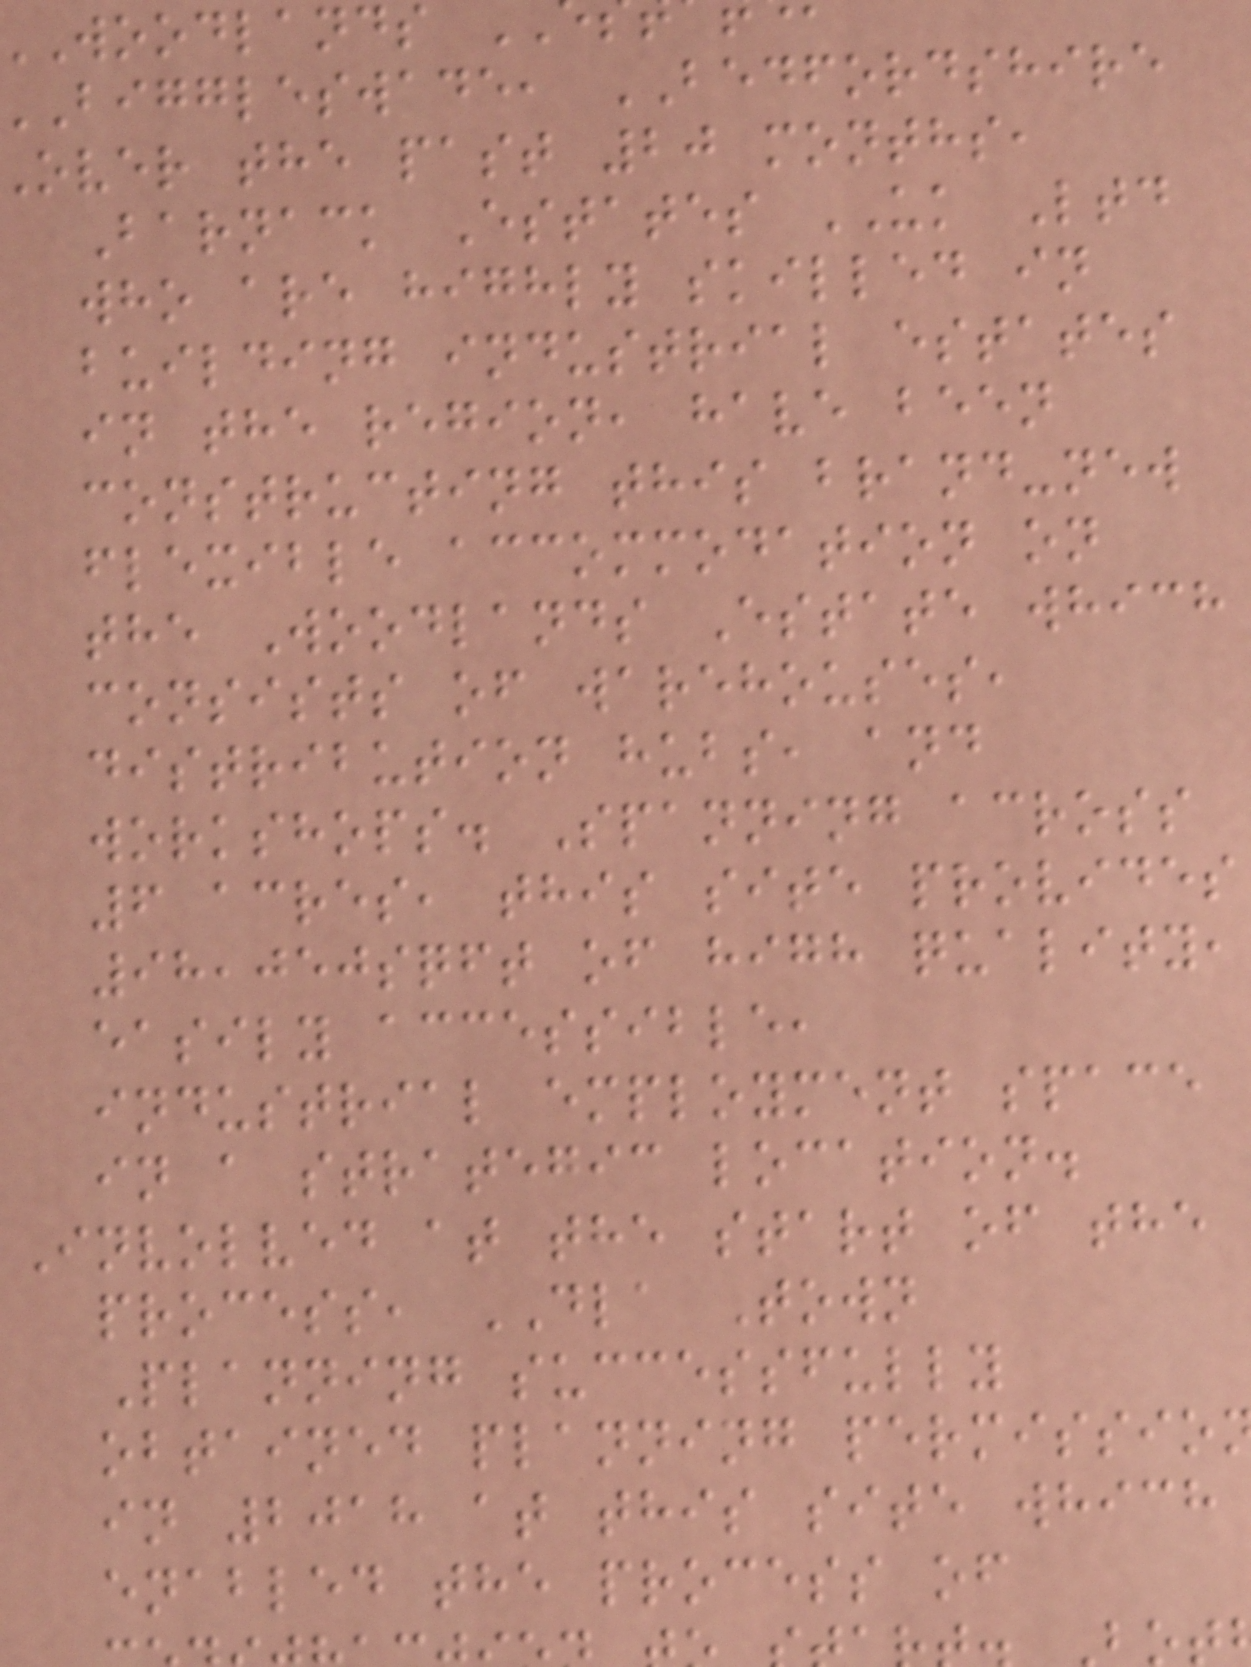woodlands
biggleswade, BEDFORDSHIRE
over the past 20 months,
Barnack Estates UK Ltd
who are highly skilled in
building industrial estates
in the region, have been
constructing this brand-new
flexible accommodation on
the Woodlands Estate which
consists of warehouses,
distribution hubs, and
workshops. Spanning across
6 acres, this site provides
98,050sqft of high quality,
easily accessible,
industrial employment space
in a strategic location.
Involved at the start of the
process, DLA Town
Planning successfully
obtained planning permissio
in 2018 at this site which
enabled the process of
